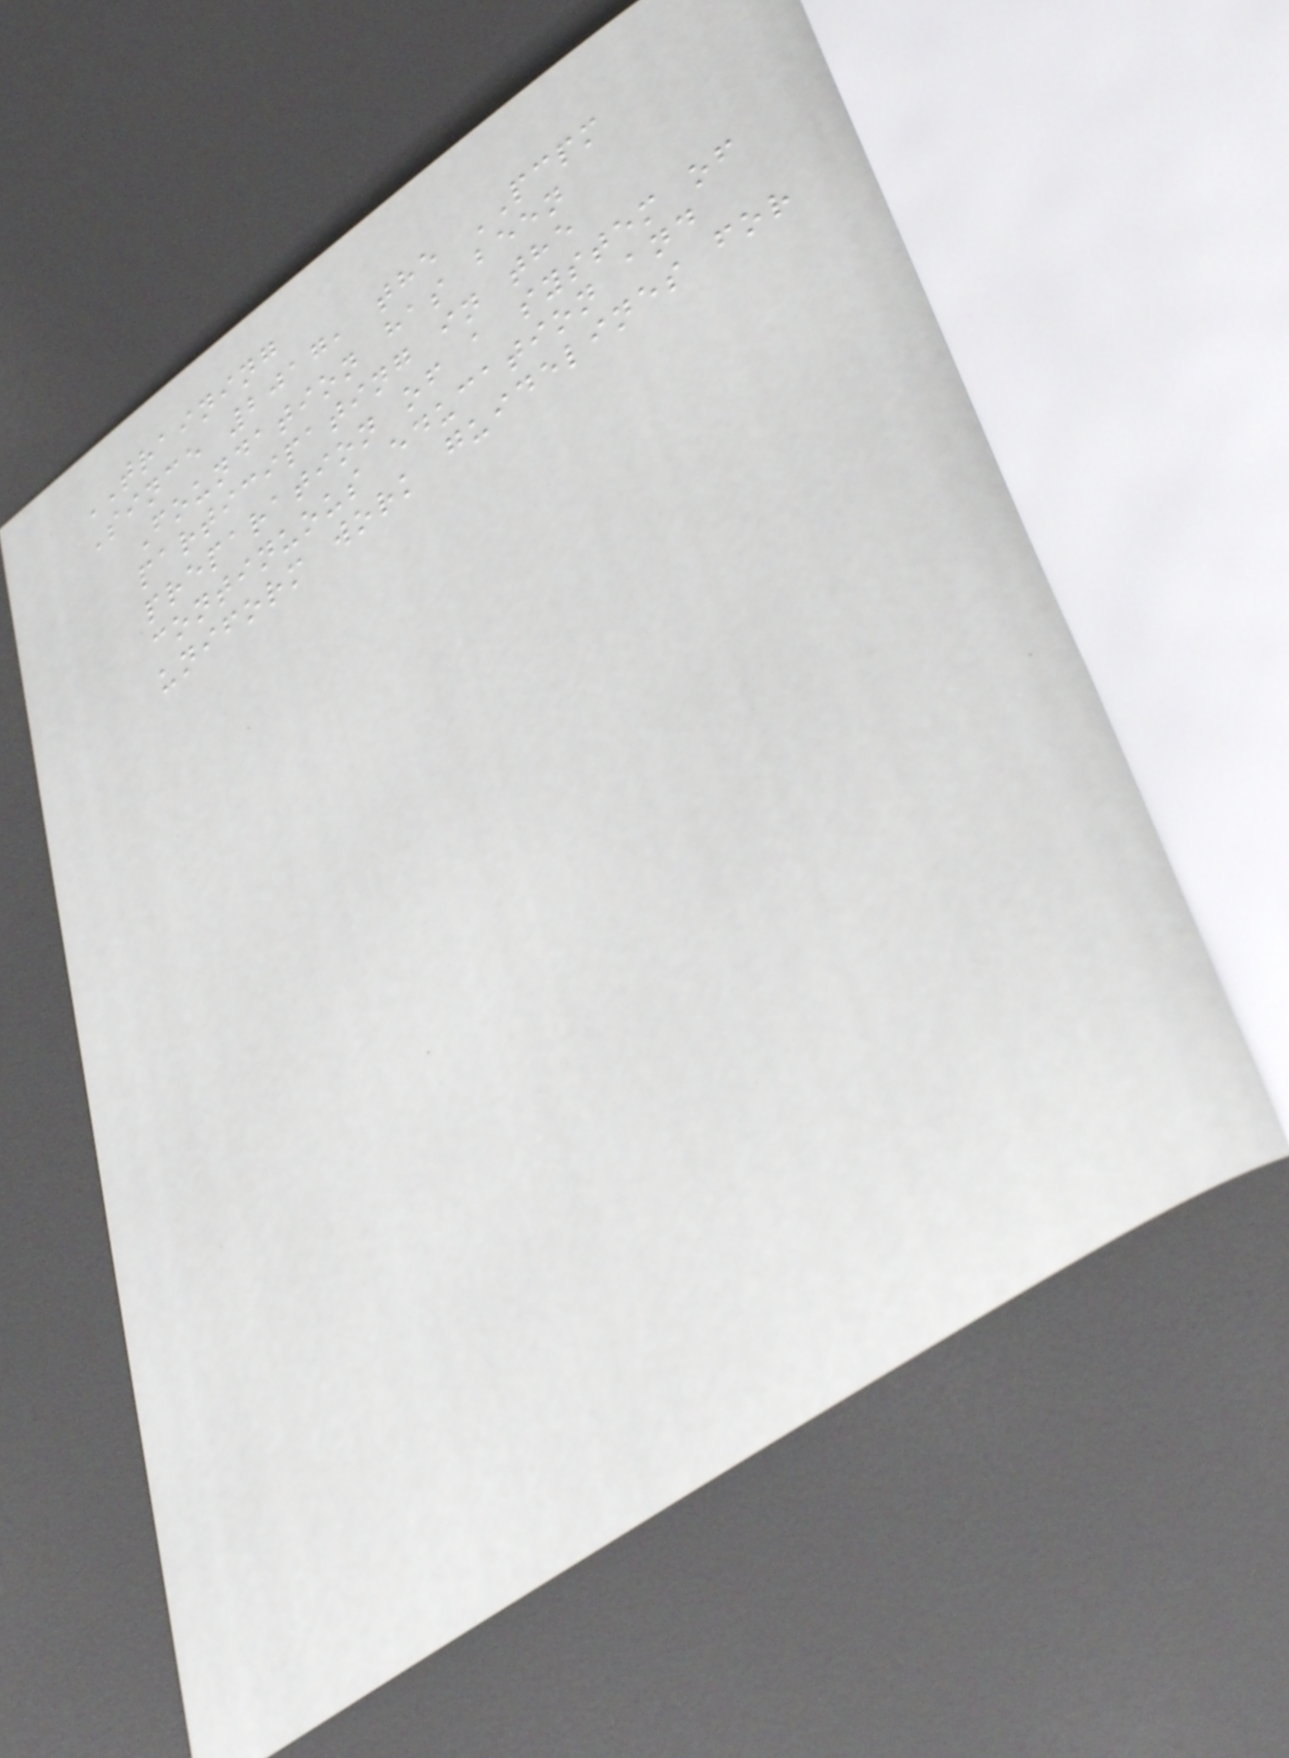TRAINING
Since 2017, the PCPM
Foundation has been
participating in the
preparation of a system of
continuous education and
uniform work guidelines for
